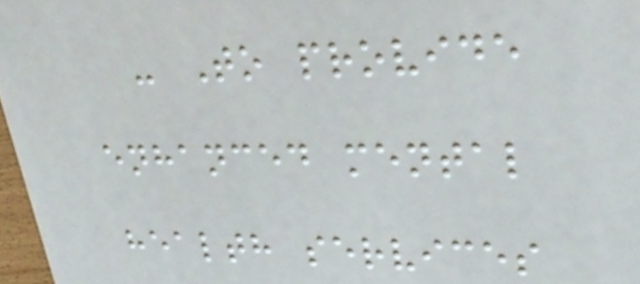- To provide
enhanced mental
health services
